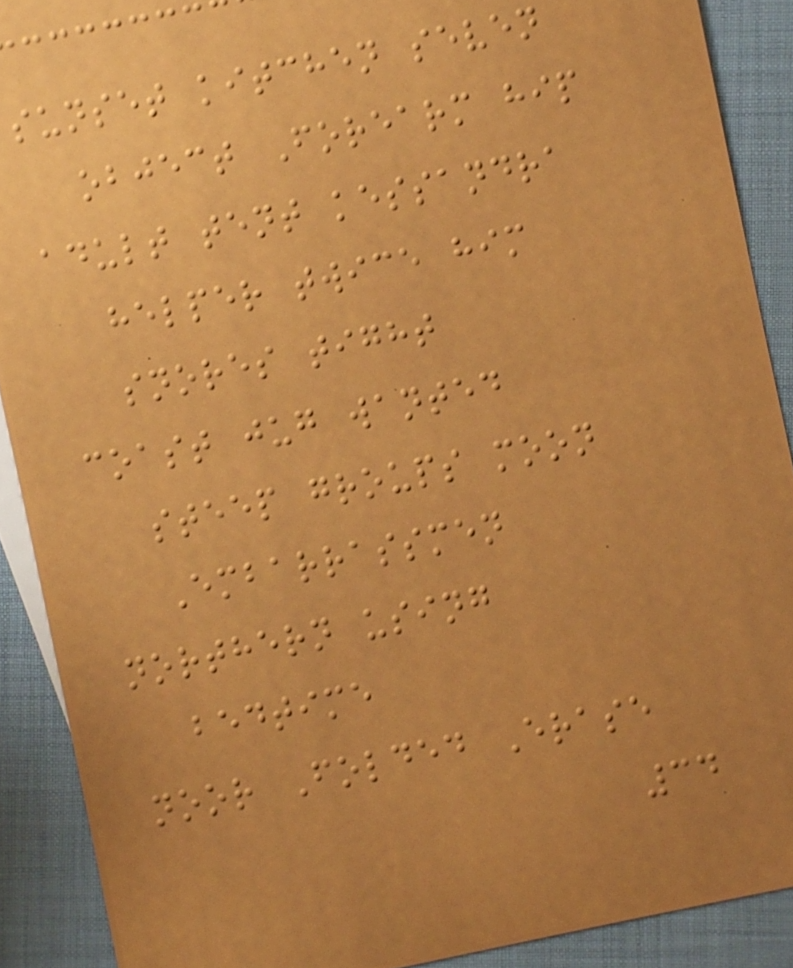sunset kitchen seven
object Forearm hip
adult tent kessandra
helper twice him
snores tight
coast jug wanted
steep groups moon
Embarrassmen
northern using
bedtime
noor Folded Erase
34
